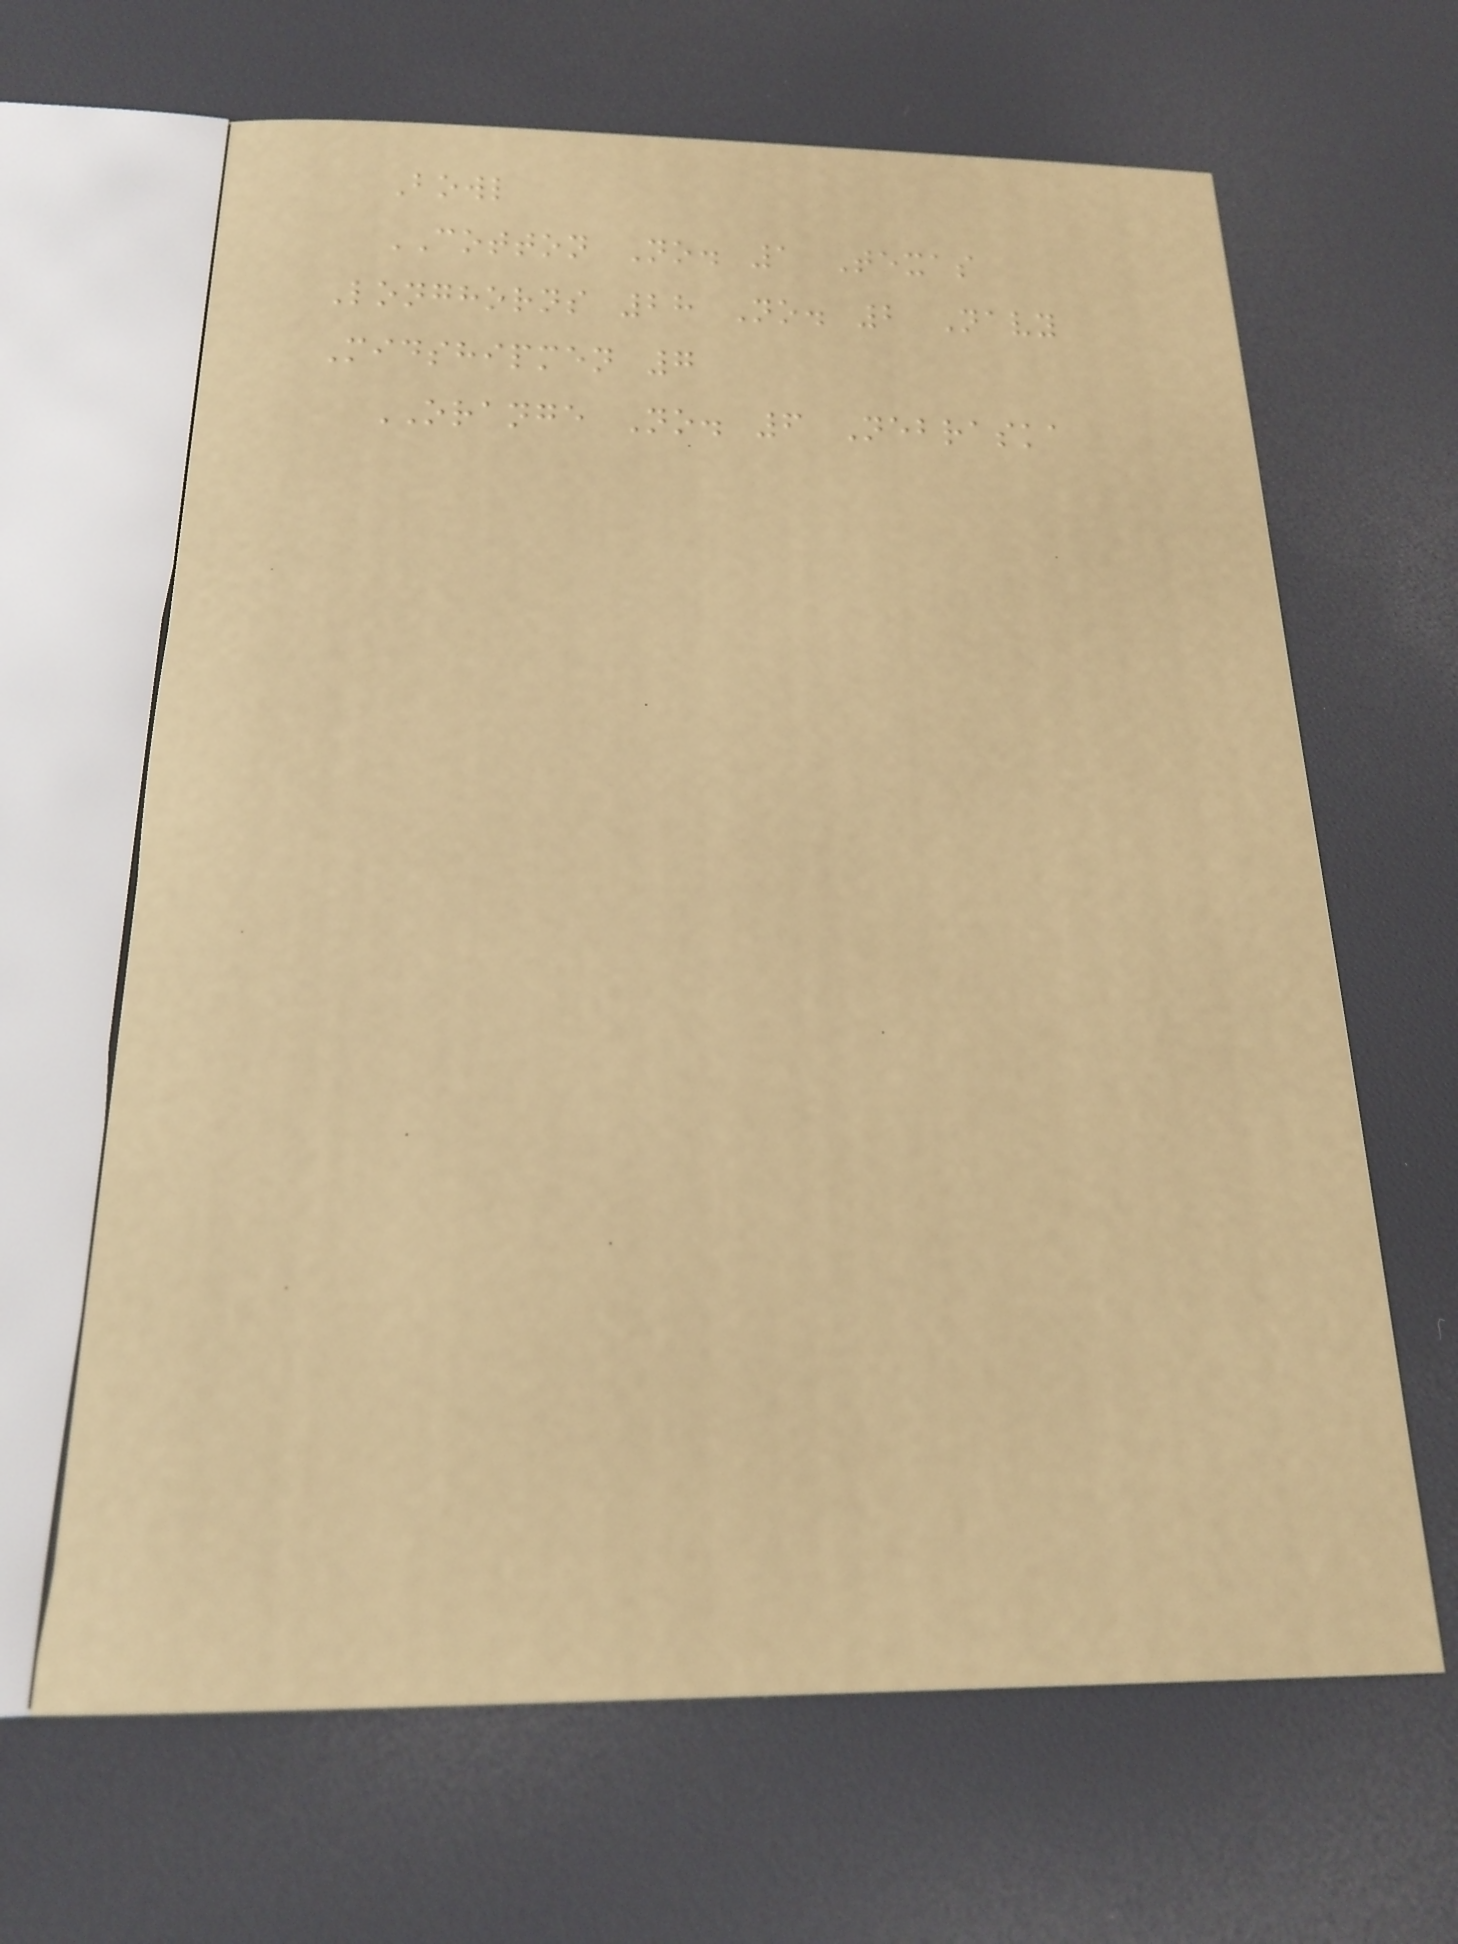Bowl
COTTON No. 1 Texas
Longhorns 28 No. 2 Navy
Midshipmen 7
ORANGE No. 6 Nebraska
